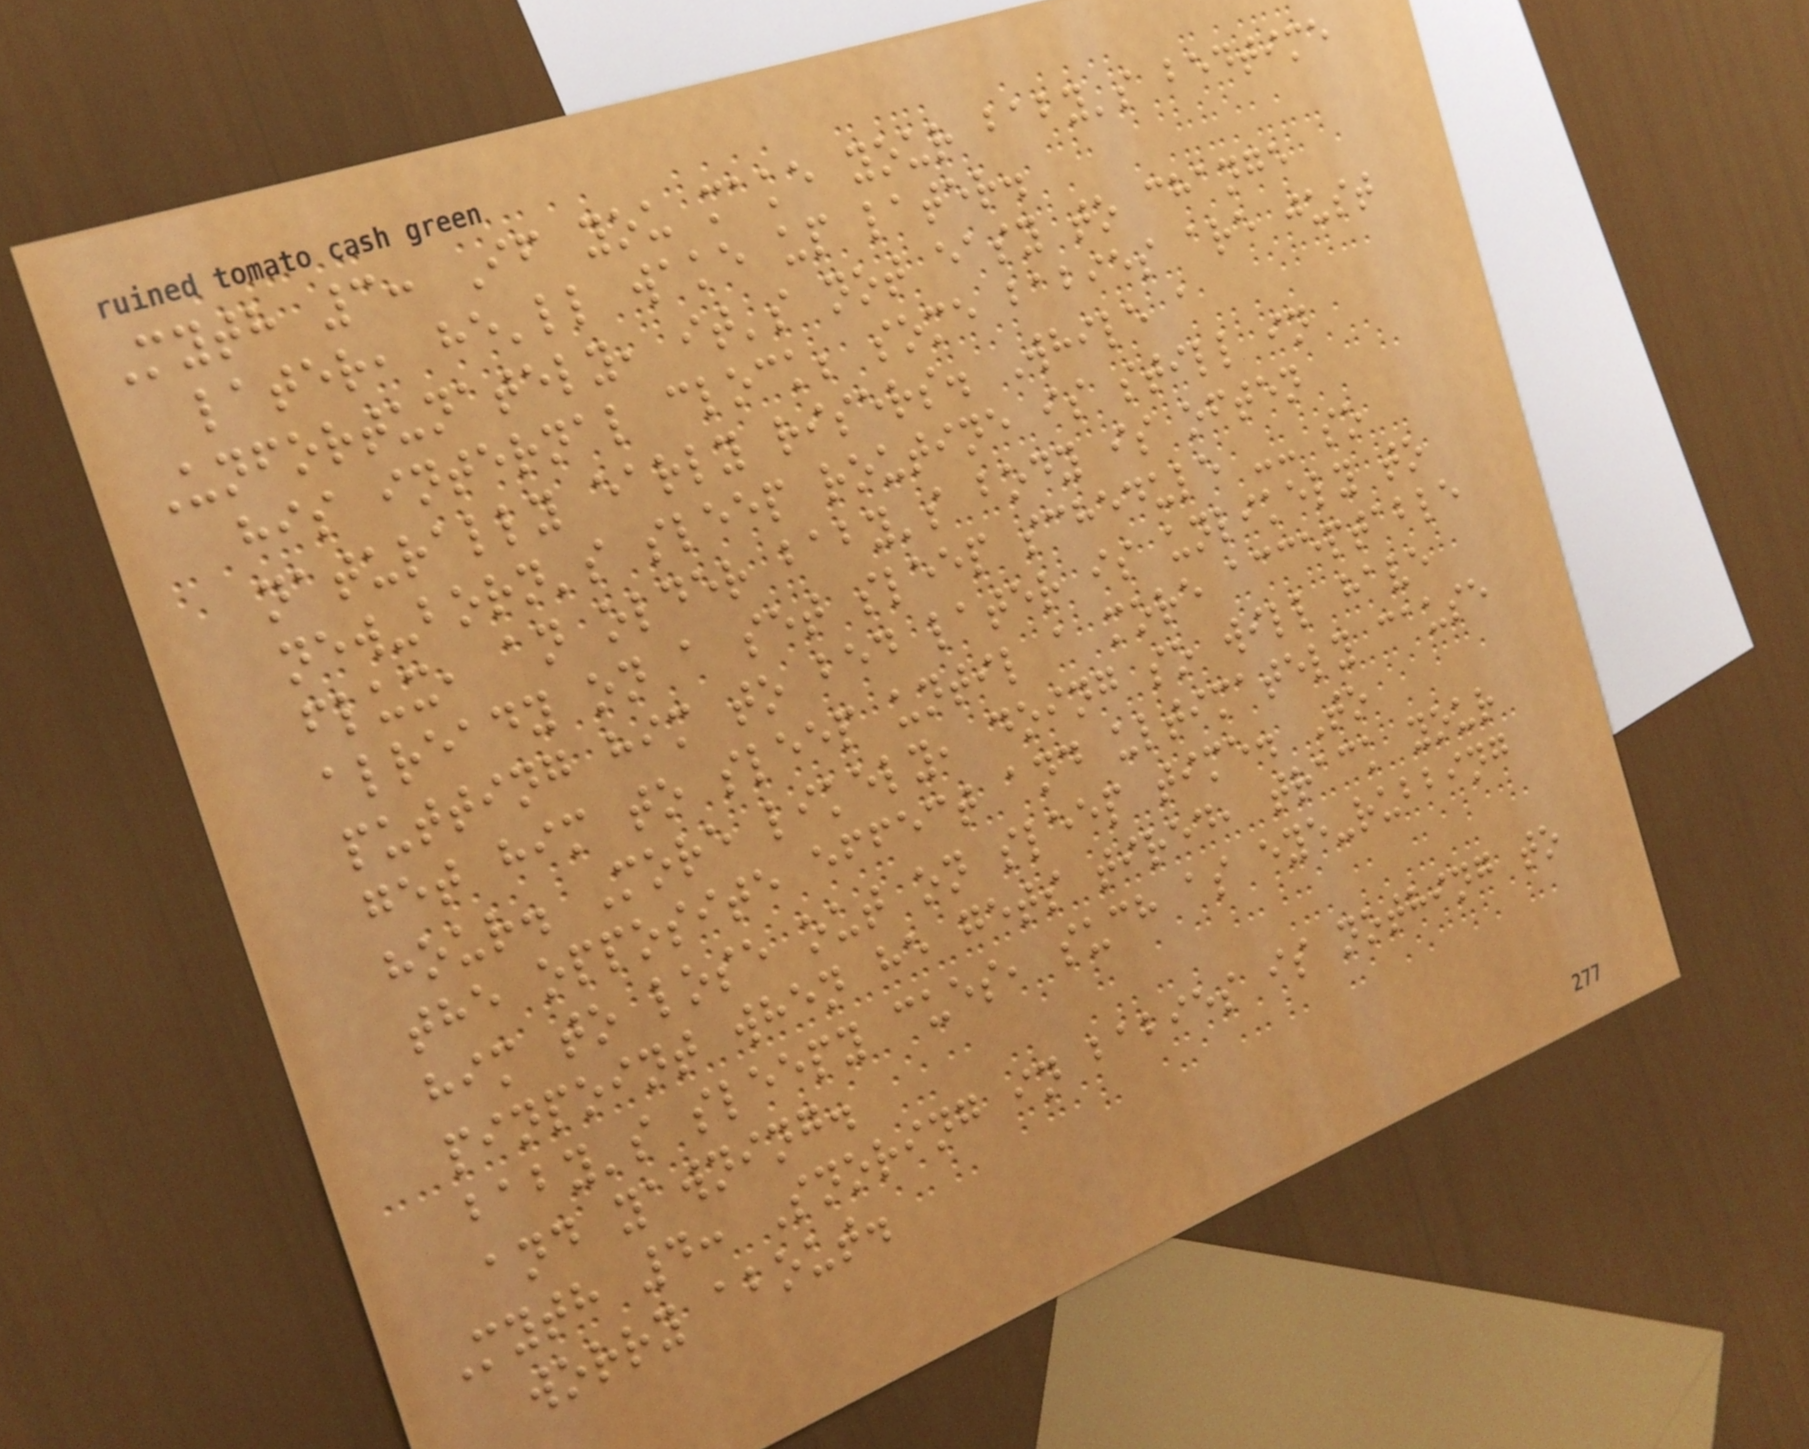Myth 3: If you make your baby's bedtime
later, he'll wake up later.
Unfortunately, it's not easy to change
his internal clock; some babies are just
naturally early risers. While a
new-born's sleep routine is still in
flux, an older baby's body is often
already on a set sleep schedule -- so
putting him to bed later is unlikely to
get him to sleep until a more acceptable
hour. More likely, doing so will have
the opposite effect and ultimately cause
him to lose out on sleep time. To
pinpoint when he gets tired, track your
baby's sleepy cues, such as eye-rubbing
and yawning.
Myth 4: Snoring in babies is nothing to
worry about.
